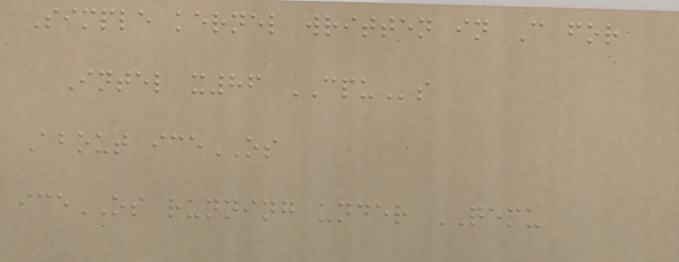Simple kernel written in C for
Intel x86 CPUs
About iceOS
iceOS running under QEMU
